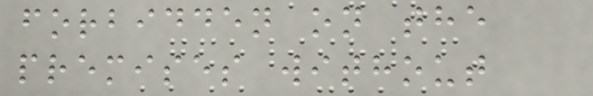forbidden on the
premises without
